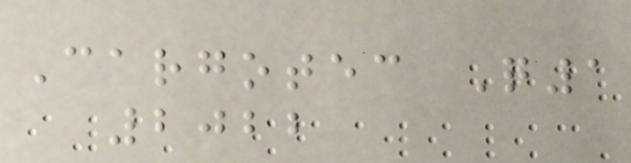Cargotec Q1
2022
